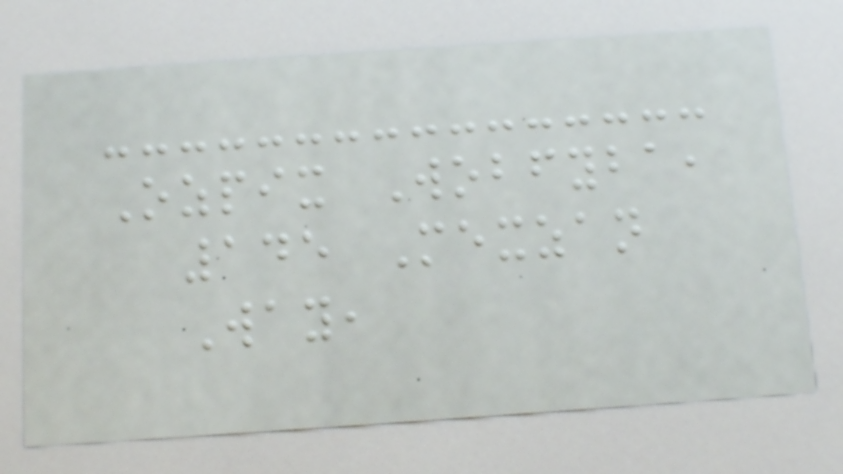Ozpix Wobfyba,
145 Mexzan
Way,
